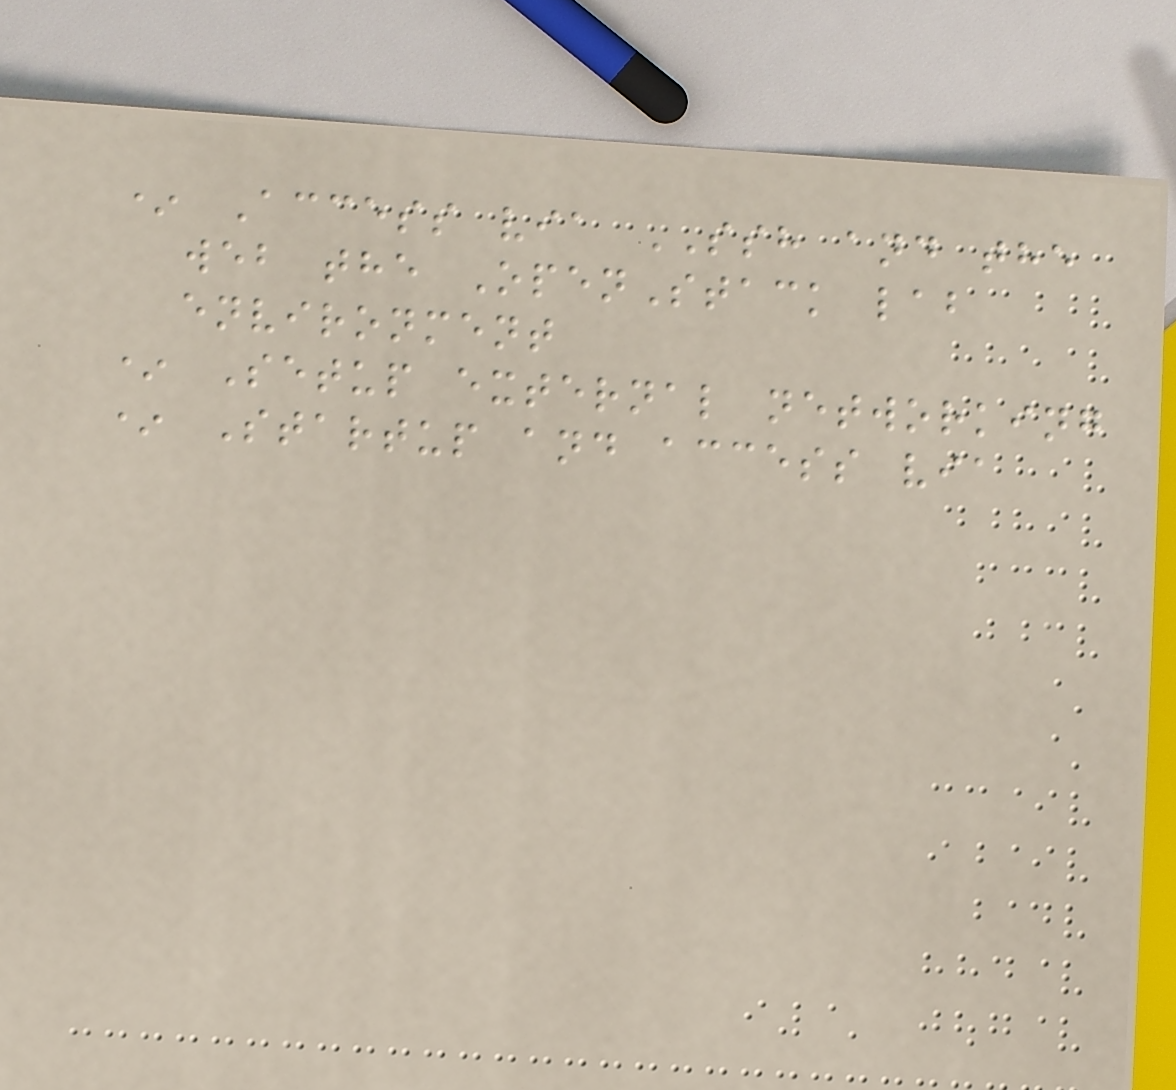* Access via SSH and the
web the OpenStack lab
environment
* Setup external networking
* Startup and access via
